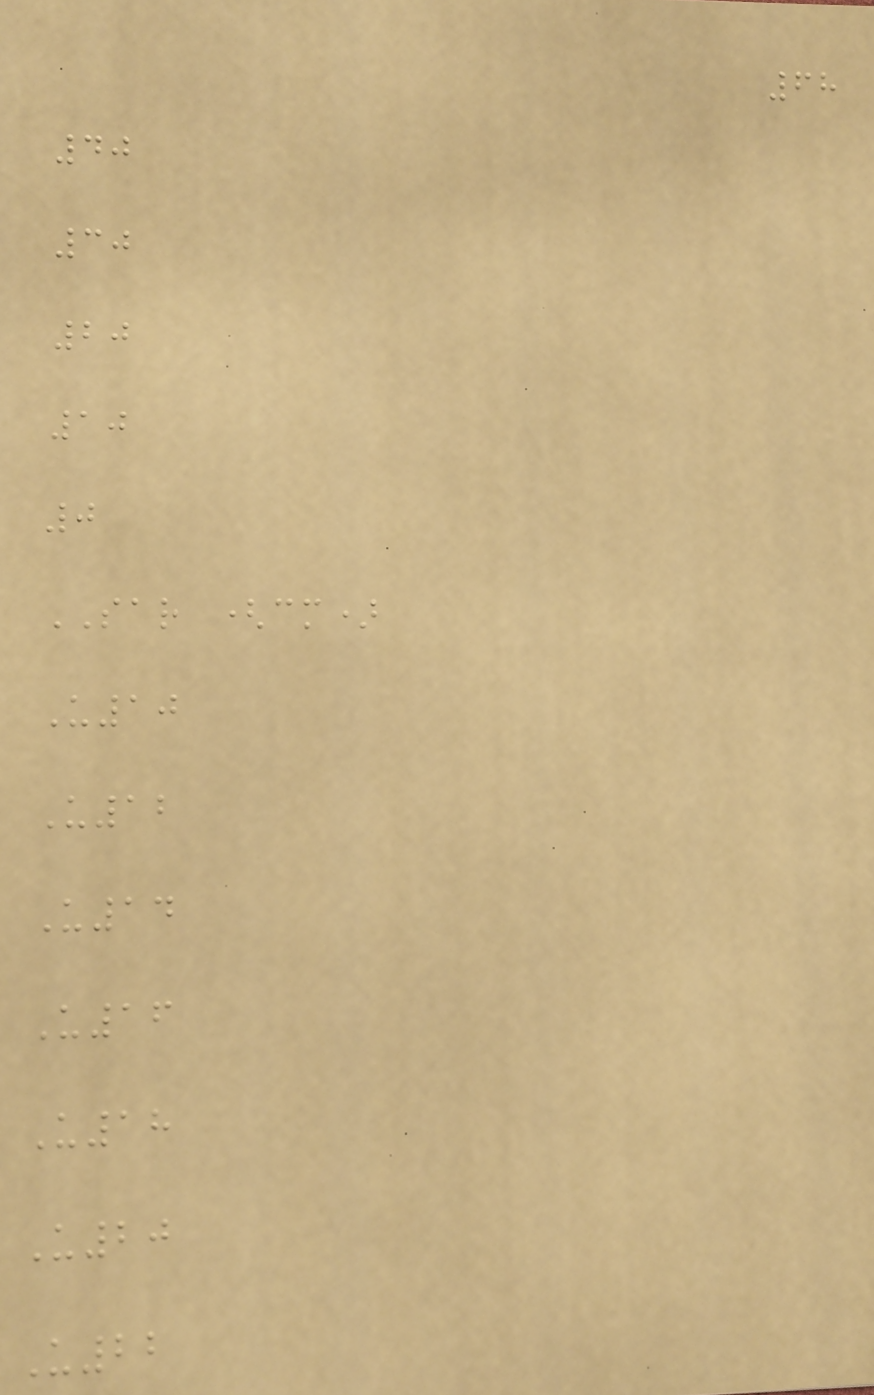68
40
30
20
10
0
SAR (cm)
U10
U12
U14
U16
U18
U20
U22
